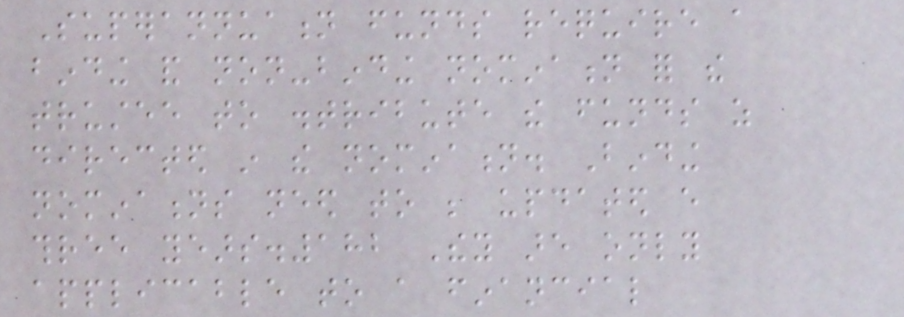Superannuation funds require a
binding and non-binding nomination for the
trustee to distribute the funds as
directed in the nomination. Binding
nominations need to be updated every
three years.182 They are only
applicable to a financial
